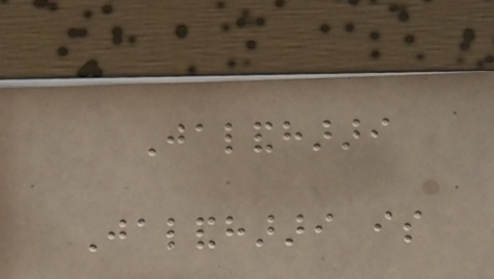Jalandharari
Jalandharari is
